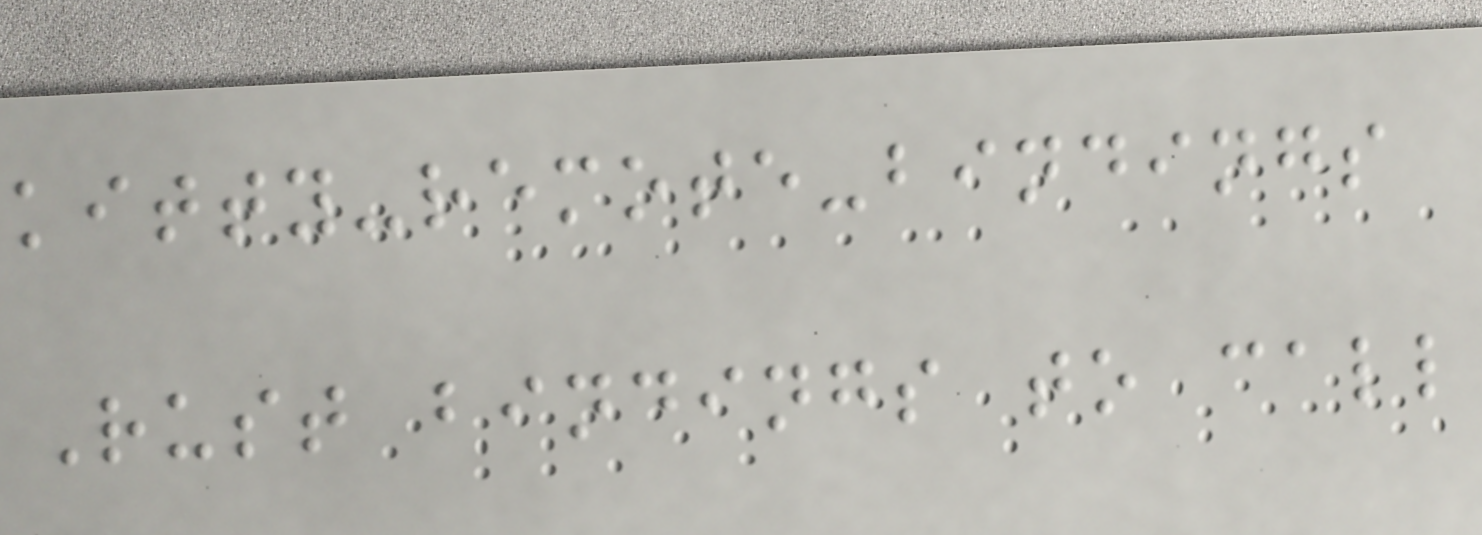kitty-remote-bindings
Rust bindings to call
